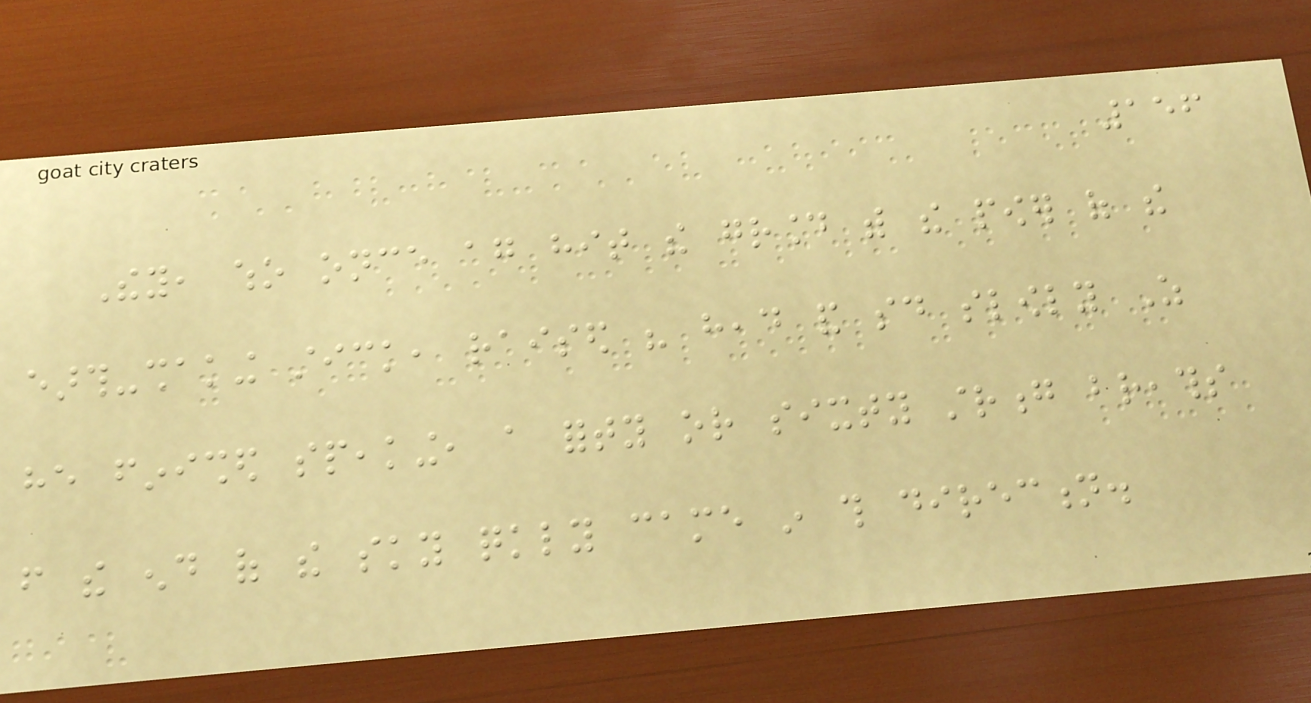156
They, who once again hit the ground with the power of the
earth-shaking stick, raised his head and said slowly As
he finished speaking, a forty or sixty strong breaths
from the end of the sky quickly came in this direction.
